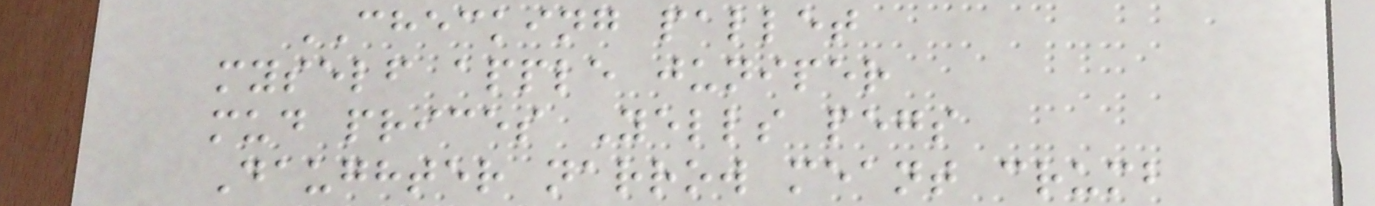CHECKING pallet
myself apple juniper
mud prices Yells pegs
Daughter narrow meant crumb
